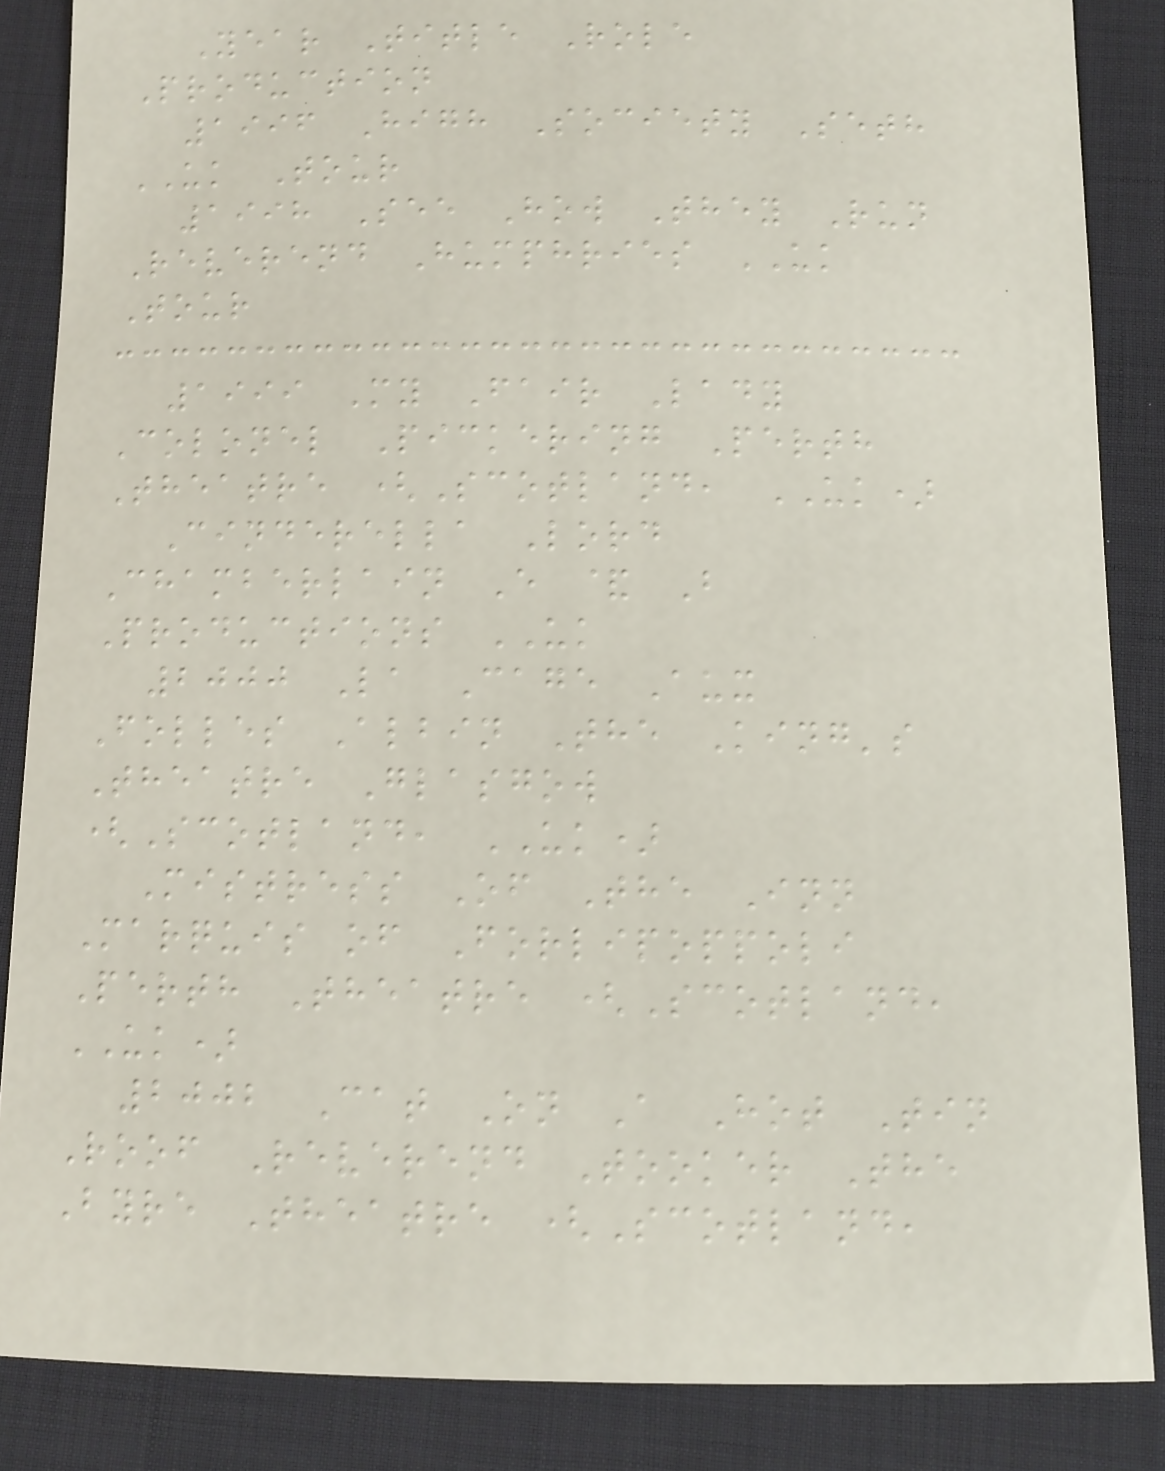Year Title Role
Production
1996 High Society Seth
UK Tour
1998 See How They Run
Reverend Humphries UK
Tour
1999 My Fair Lady
Colonel Pickering Perth
Theatre (Scotland, UK)
Cinderella Lord
Chamberlain E & B
Productions UK
2000 La Cage Aux
Folles Albin The King's
Theatre Glasgow
(Scotland, UK)
Mistress Of The Inn
Marquis of Forlipoppoli
Perth Theatre (Scotland,
UK)
2002 Cat On A Hot Tin
Roof Reverend Tooker The
Byre Theatre (Scotland,
